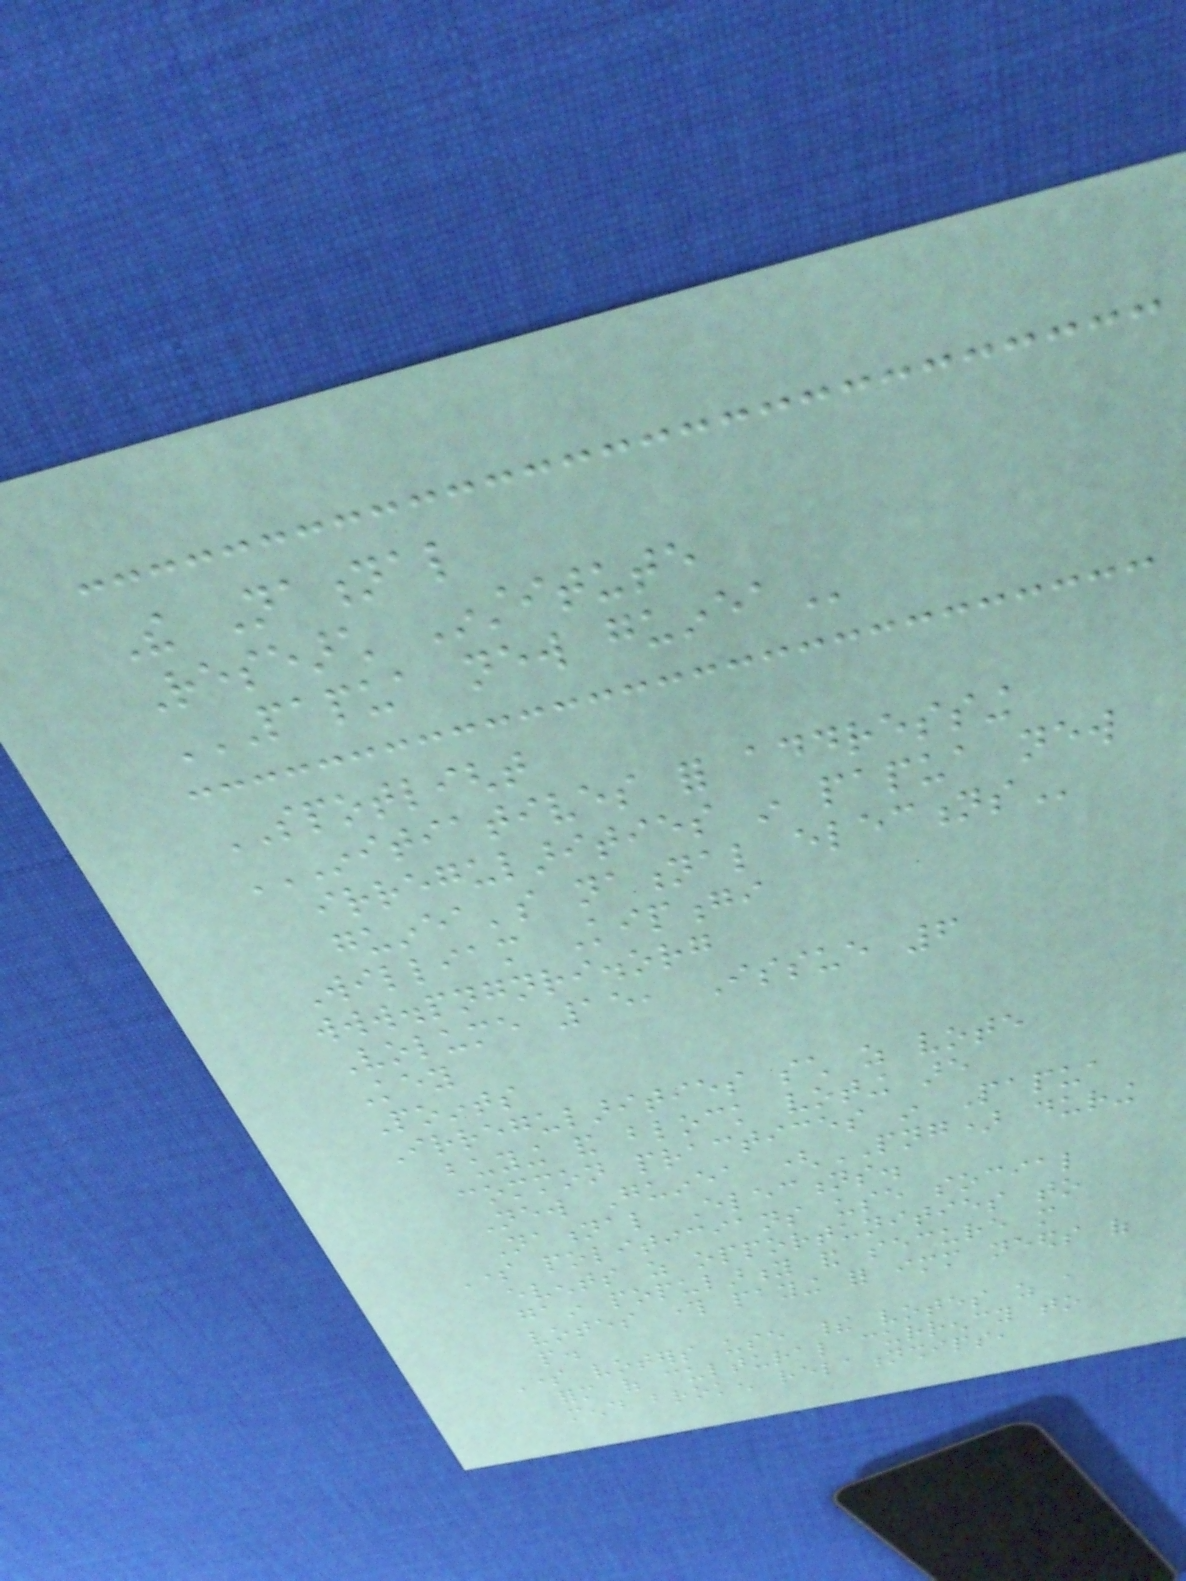The National
Research Institute
PAPUA NEW GUINEA
SPOTLIGHT
INITIATIVES FOR ADDRESSING
IRREGULARITIES IN PAPUA NEW
GUINEA'S NATIONAL ELECTIONS
William Kipongi
www.pngnri.org
Volume 15, Issue 6
Key
Points
Irregularities such as vote
buying and block voting are
common practices in Papua
New Guinea (PNG) during
National Elections.
Some politicians use social
events as opportunities to
gain popularity and secure more
votes through paying for immediate needs of
people.
Some voters use their votes as a
form of cultural currency to
mend broken relationships,
